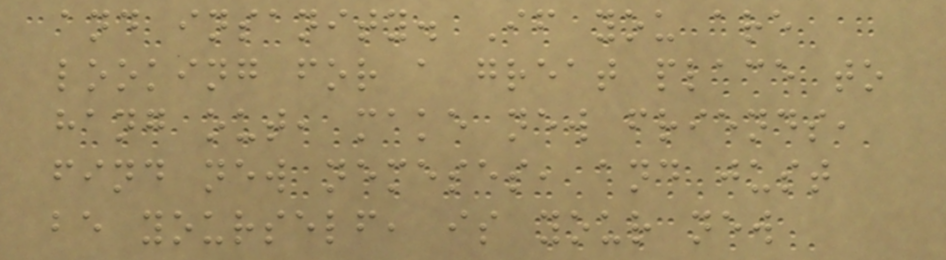and insanity. If you are
looking for a great place to
hang out, make new friends,
find new nemeses, and just
be yourself, is your new
